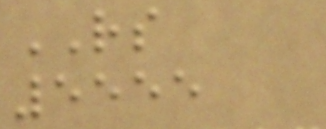RS
5555
